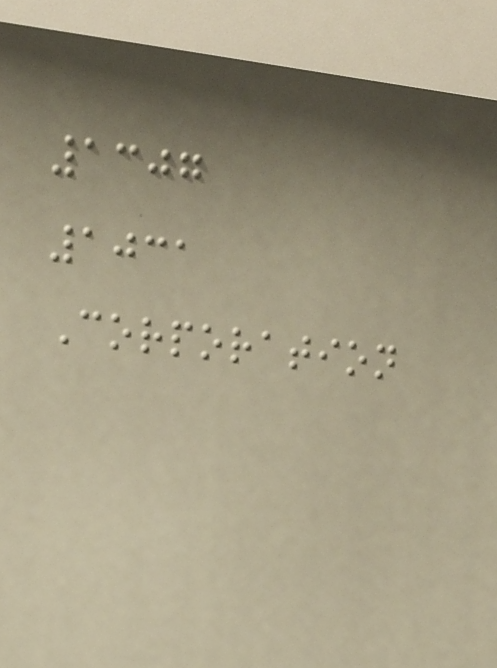1307
1031
Corporation
